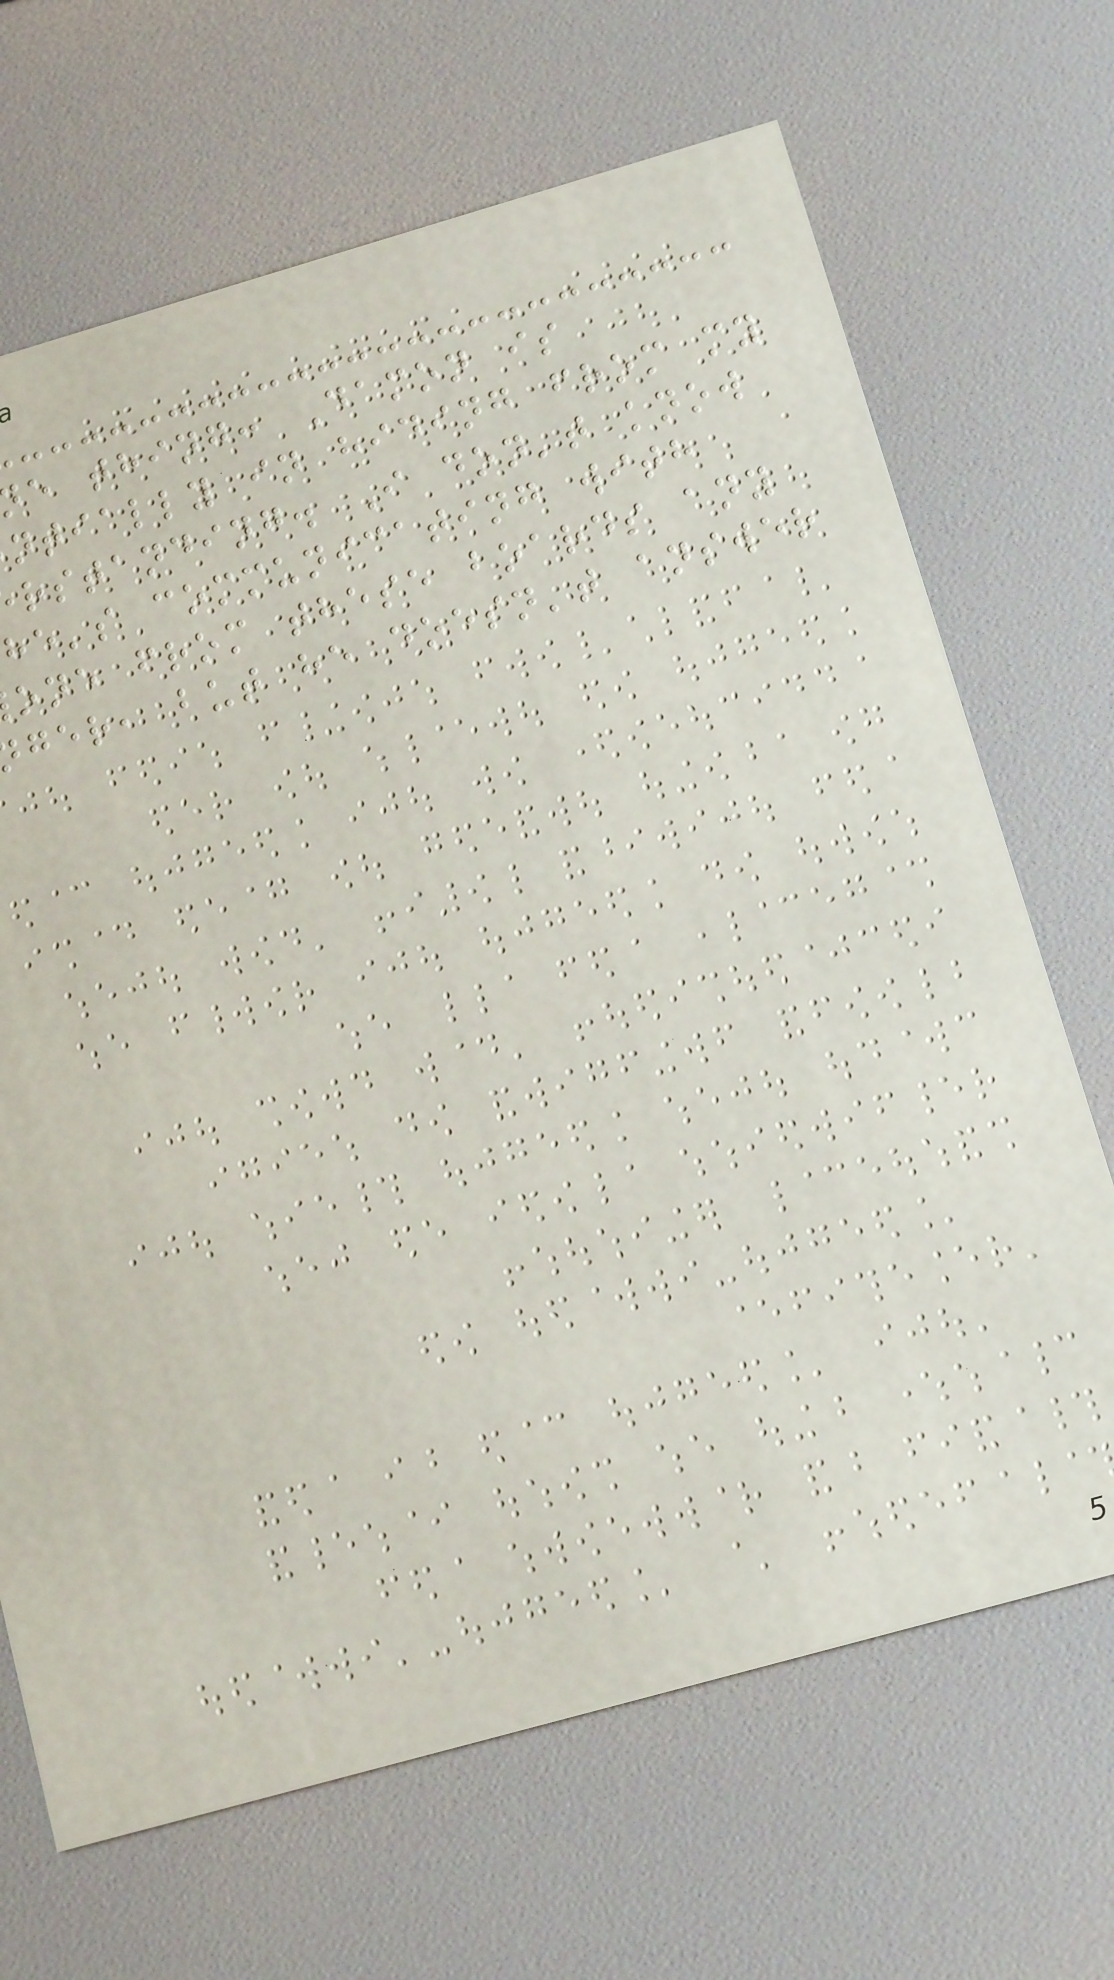e thing: Damon is
ntially in hiding from my
rstanding. I don't know
he's communicating with
one from these boards any
ger, but he doesn't answer
